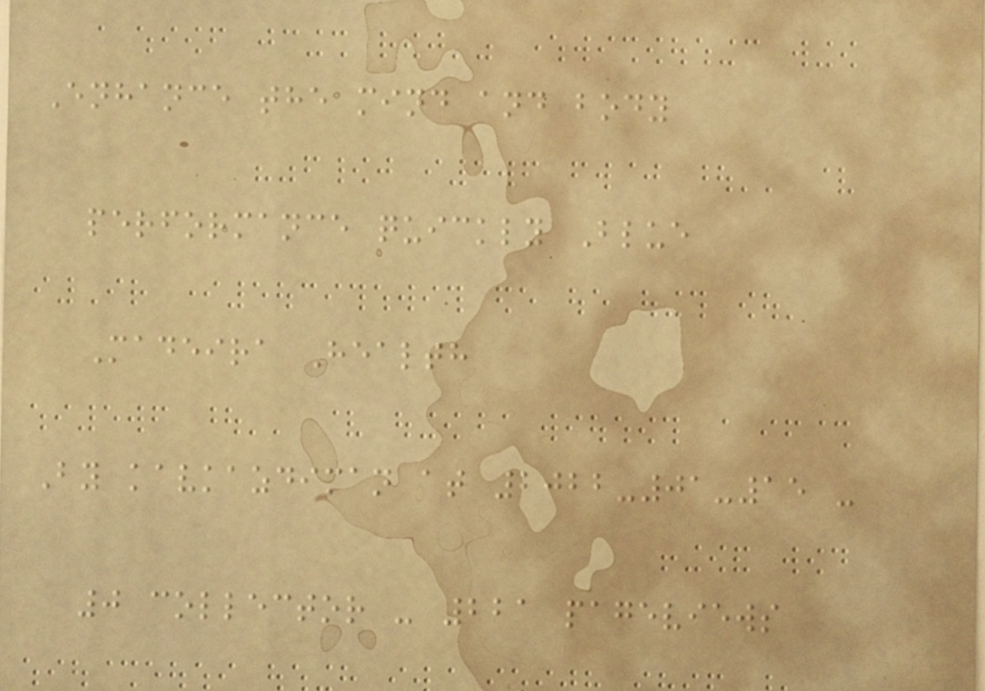Enhance the mind and body
performance quickly Blue
Madeira Health
By kavkazdiman at 2022-01-15 -
0 collector - 221 pageviews
